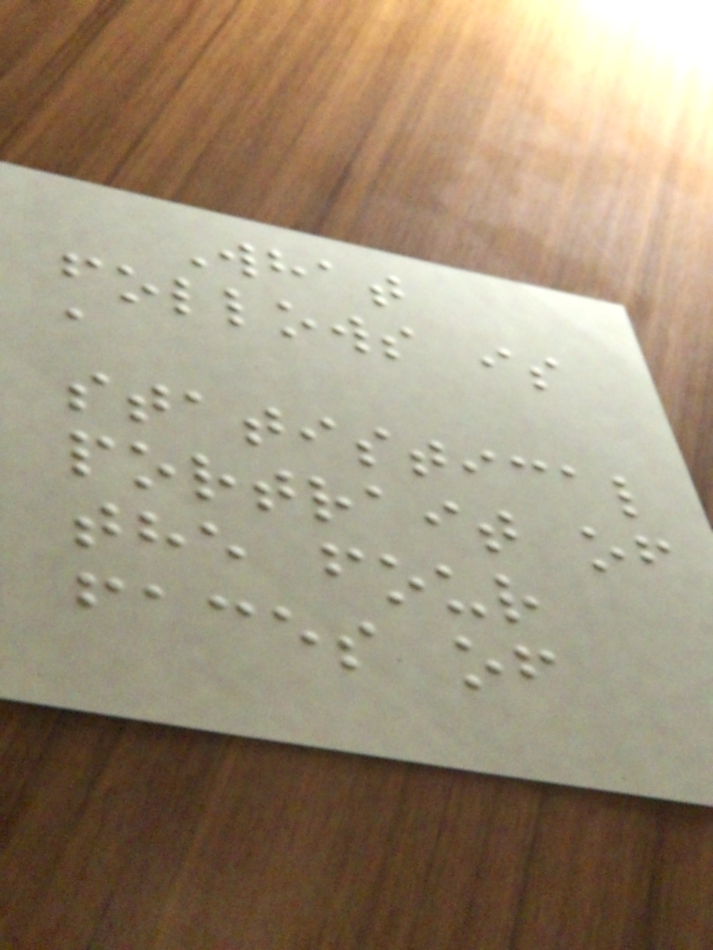What
follows is
a
statistical
portrait of
the four
faces of
